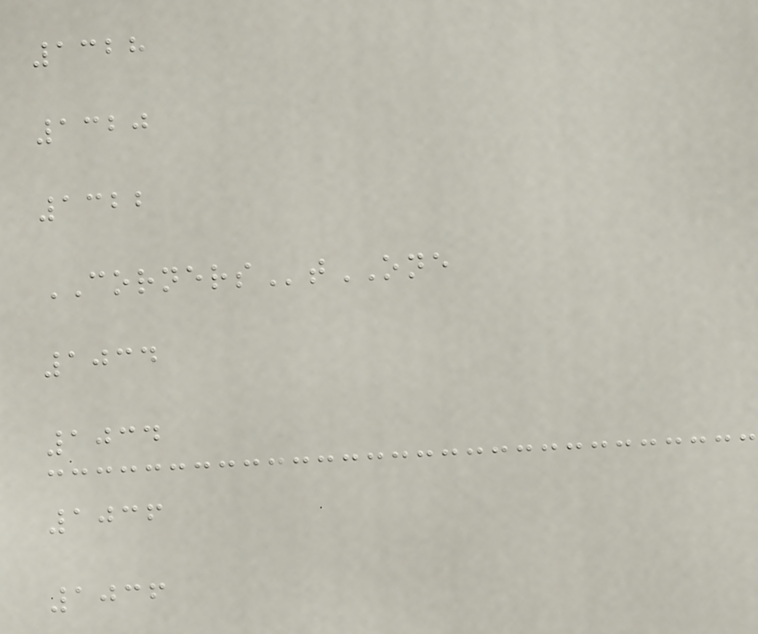1328
1320
1322
CORNERStONE
1034
1034
1036
1036
